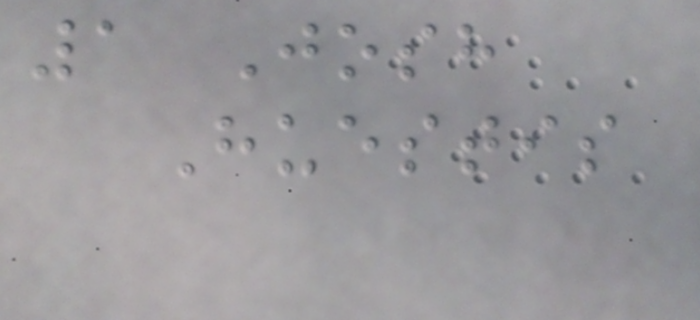1 Josh
Huestis
